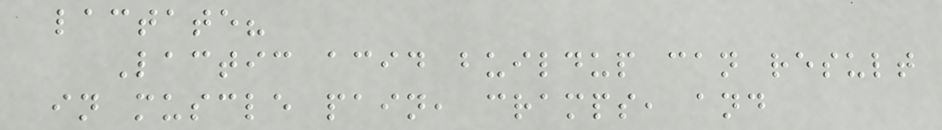lactate?
Lactic acid buildup can result
in muscle pain, cramps, and
